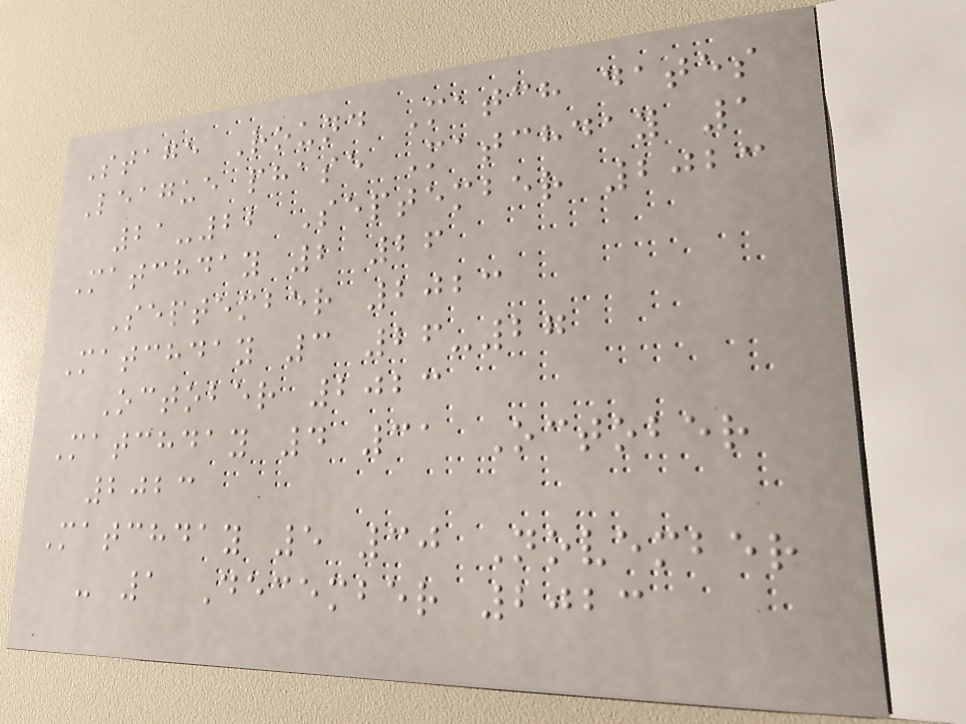Stage Round Match dates
League phase Matchday 1
21-22 September 2023
Matchday 2 26
September 2023
Matchday 3 26-27
October 2023
Matchday 4 31 October
2023
Matchday 5 30 November
- 1 December 2023
